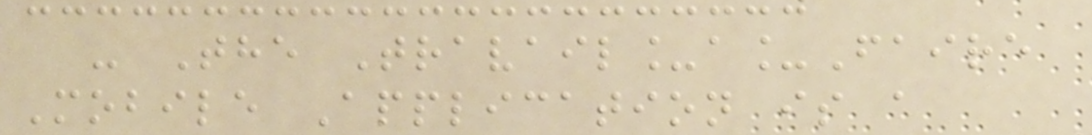- The Travail_a_Faire
Mobile Application is a
